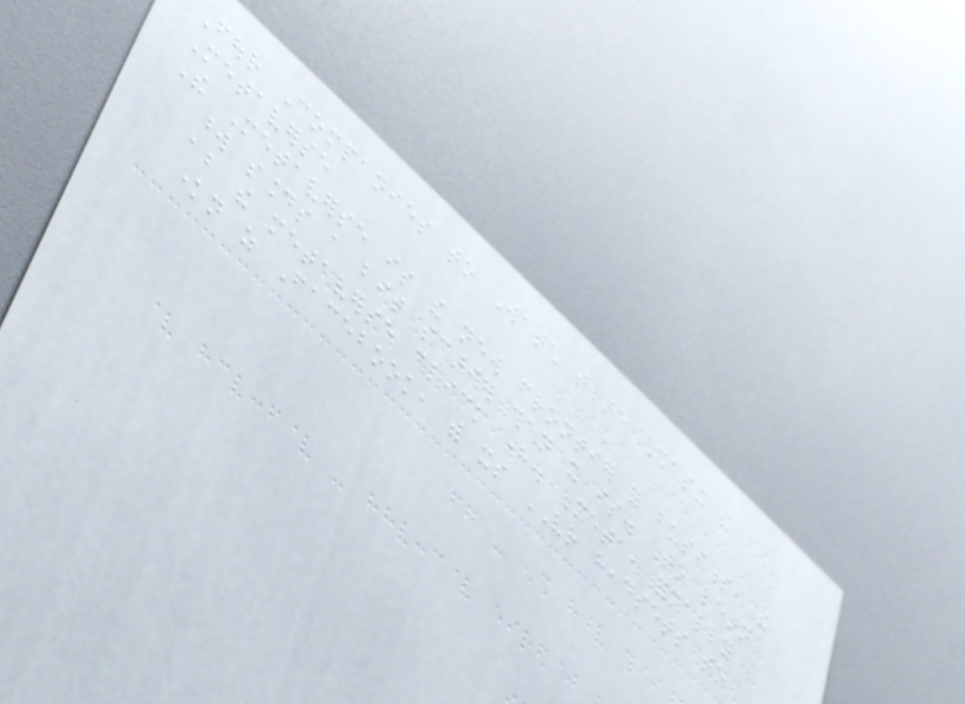Four Companies to Watch that are Shaping the
Metaverse
The Metaverse is the new frontier for business, the
word sounds a bit scarier than it is. To learn
about the metaverse click here. Meta, formally
known as Facebook, with its VR headsets to
